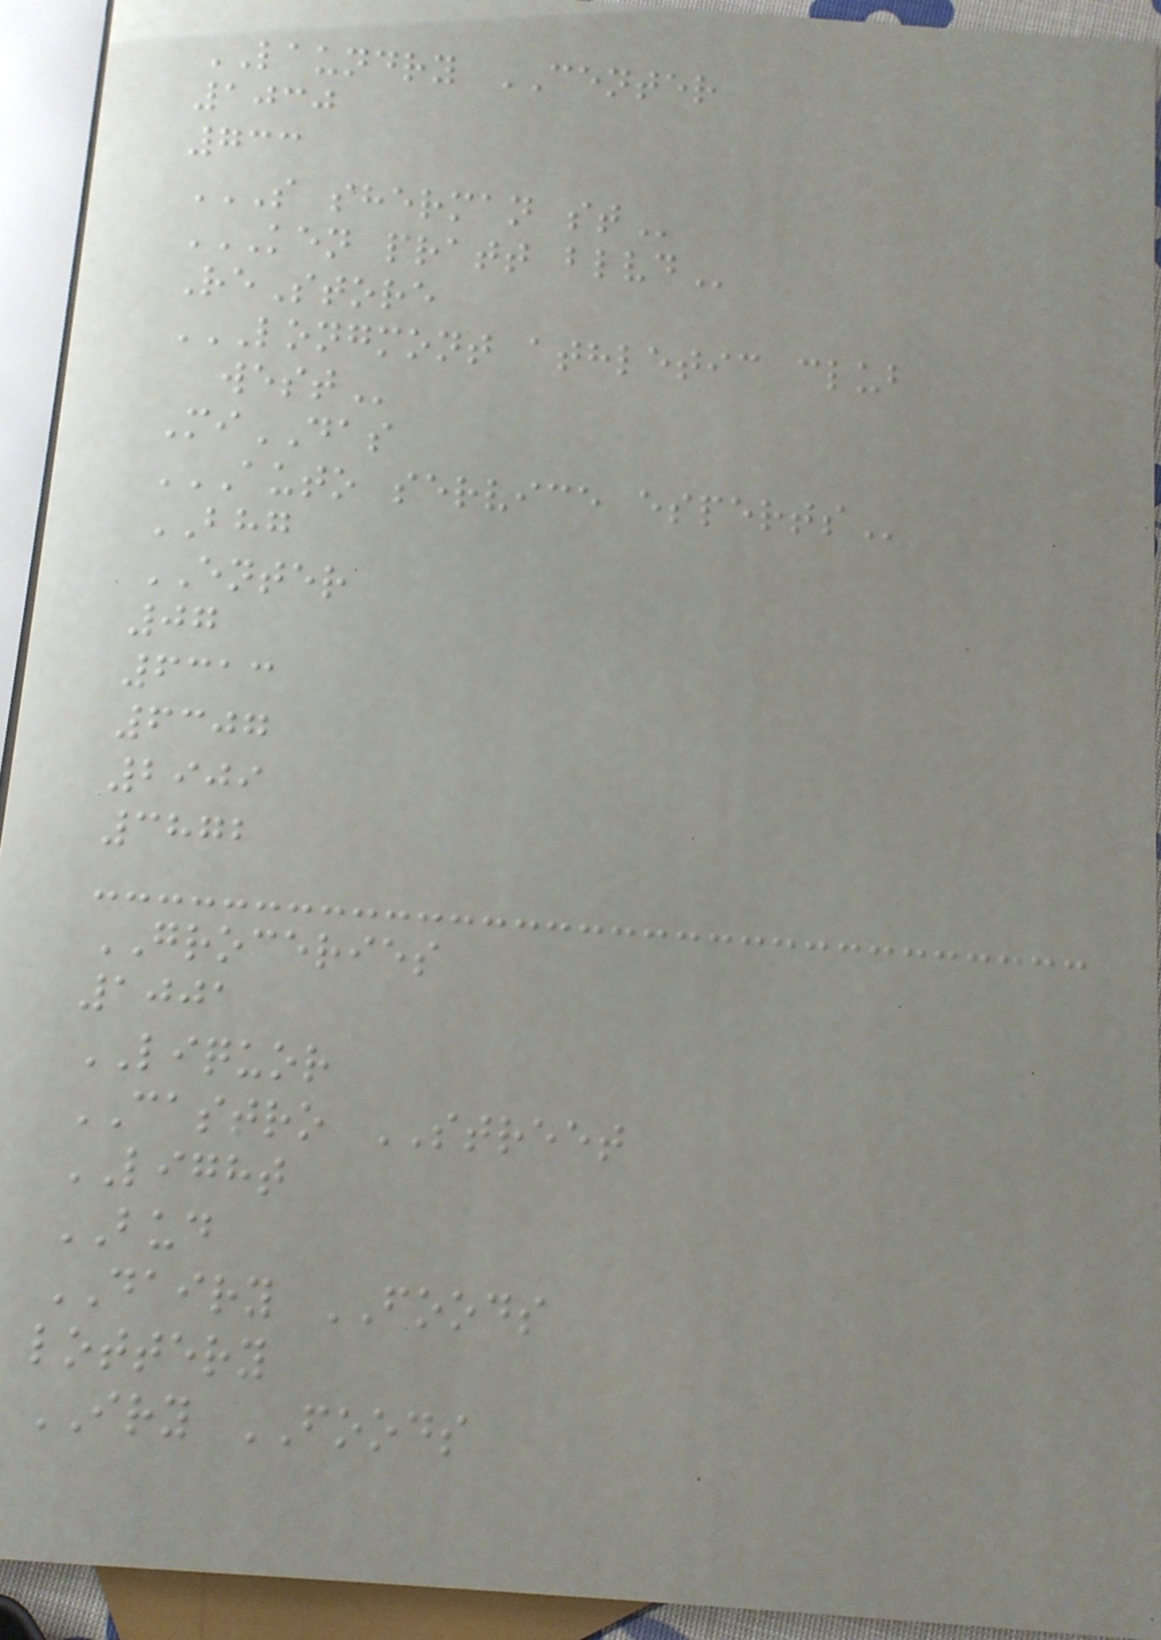LAUNDRY CENTER
1030
733
S SHERMAN ST
KEN PRATT BLVD
ReStore
LONGMONT ATHLETIC CLUB
WEST
MiDAS
AUTO SERVICE ESPERTS
BHG
ENTER
07
6313
6307
2909
3872
GROCERIES
1001
LIQUOR
CASTRO STREET
LIGHT
BUD
DAIRY FOODS
lottery
IRY FOODS
